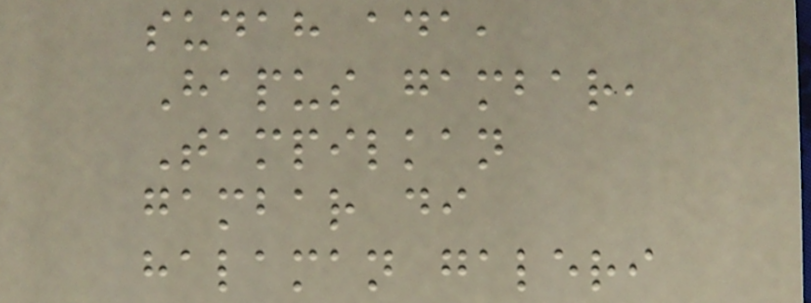sudah ada,
Hapus gambar,
Tampilkan
gambar di
halaman galeri
